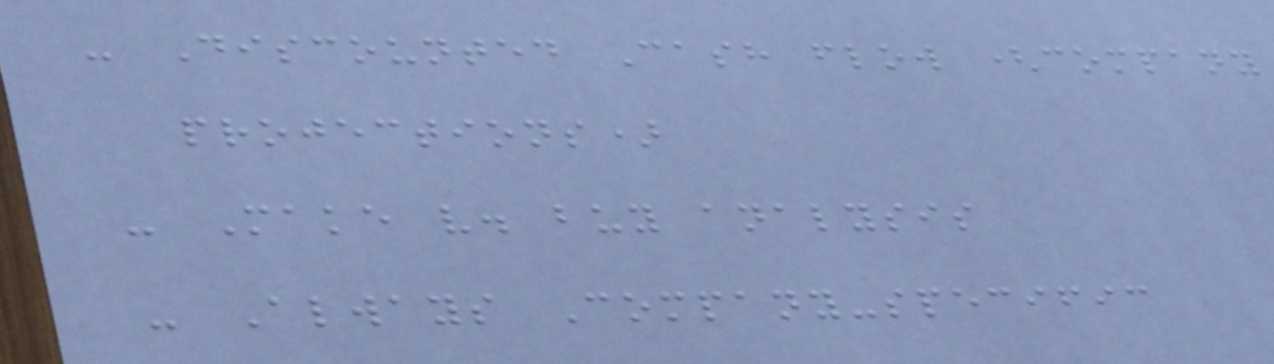- Discounted Cash flow (company
projections)
- Make v. buy analysis
- Always Company-specific
